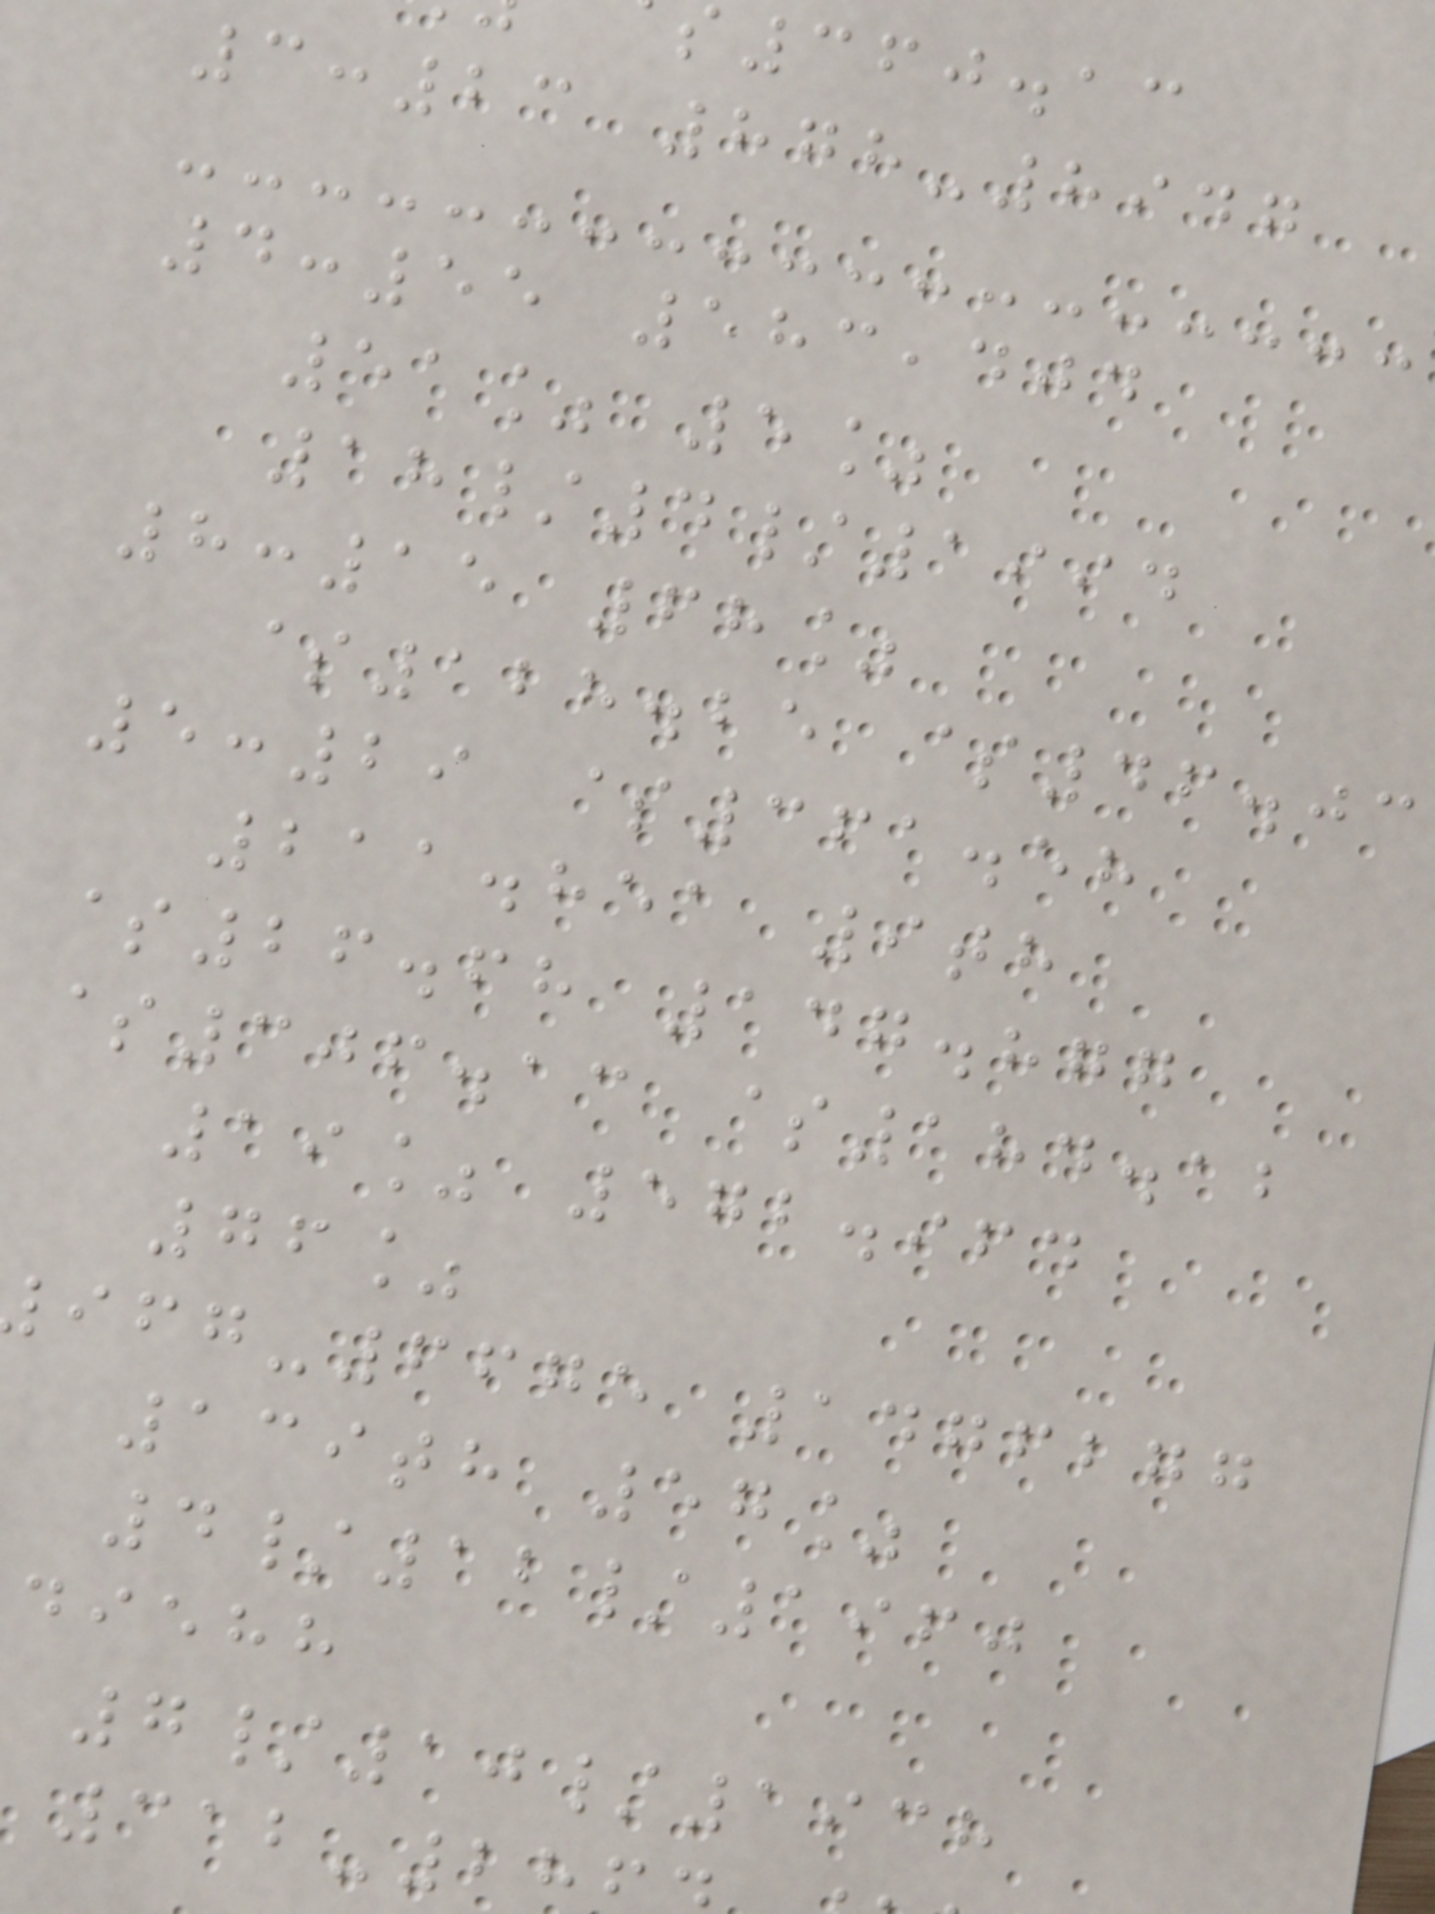360.13
3:23 878-8947
4:55 583,404
51% 5%
18/4/1994
8:15 68%
$128.25 $46.03
5:29 $361.58
211.851 9th
$26.68 147.877
$306.13 $184.12
19% 572.964
76%
-6675 1476277
139th 57%
4/12/1960
diehh
7/10/1938
312-28
